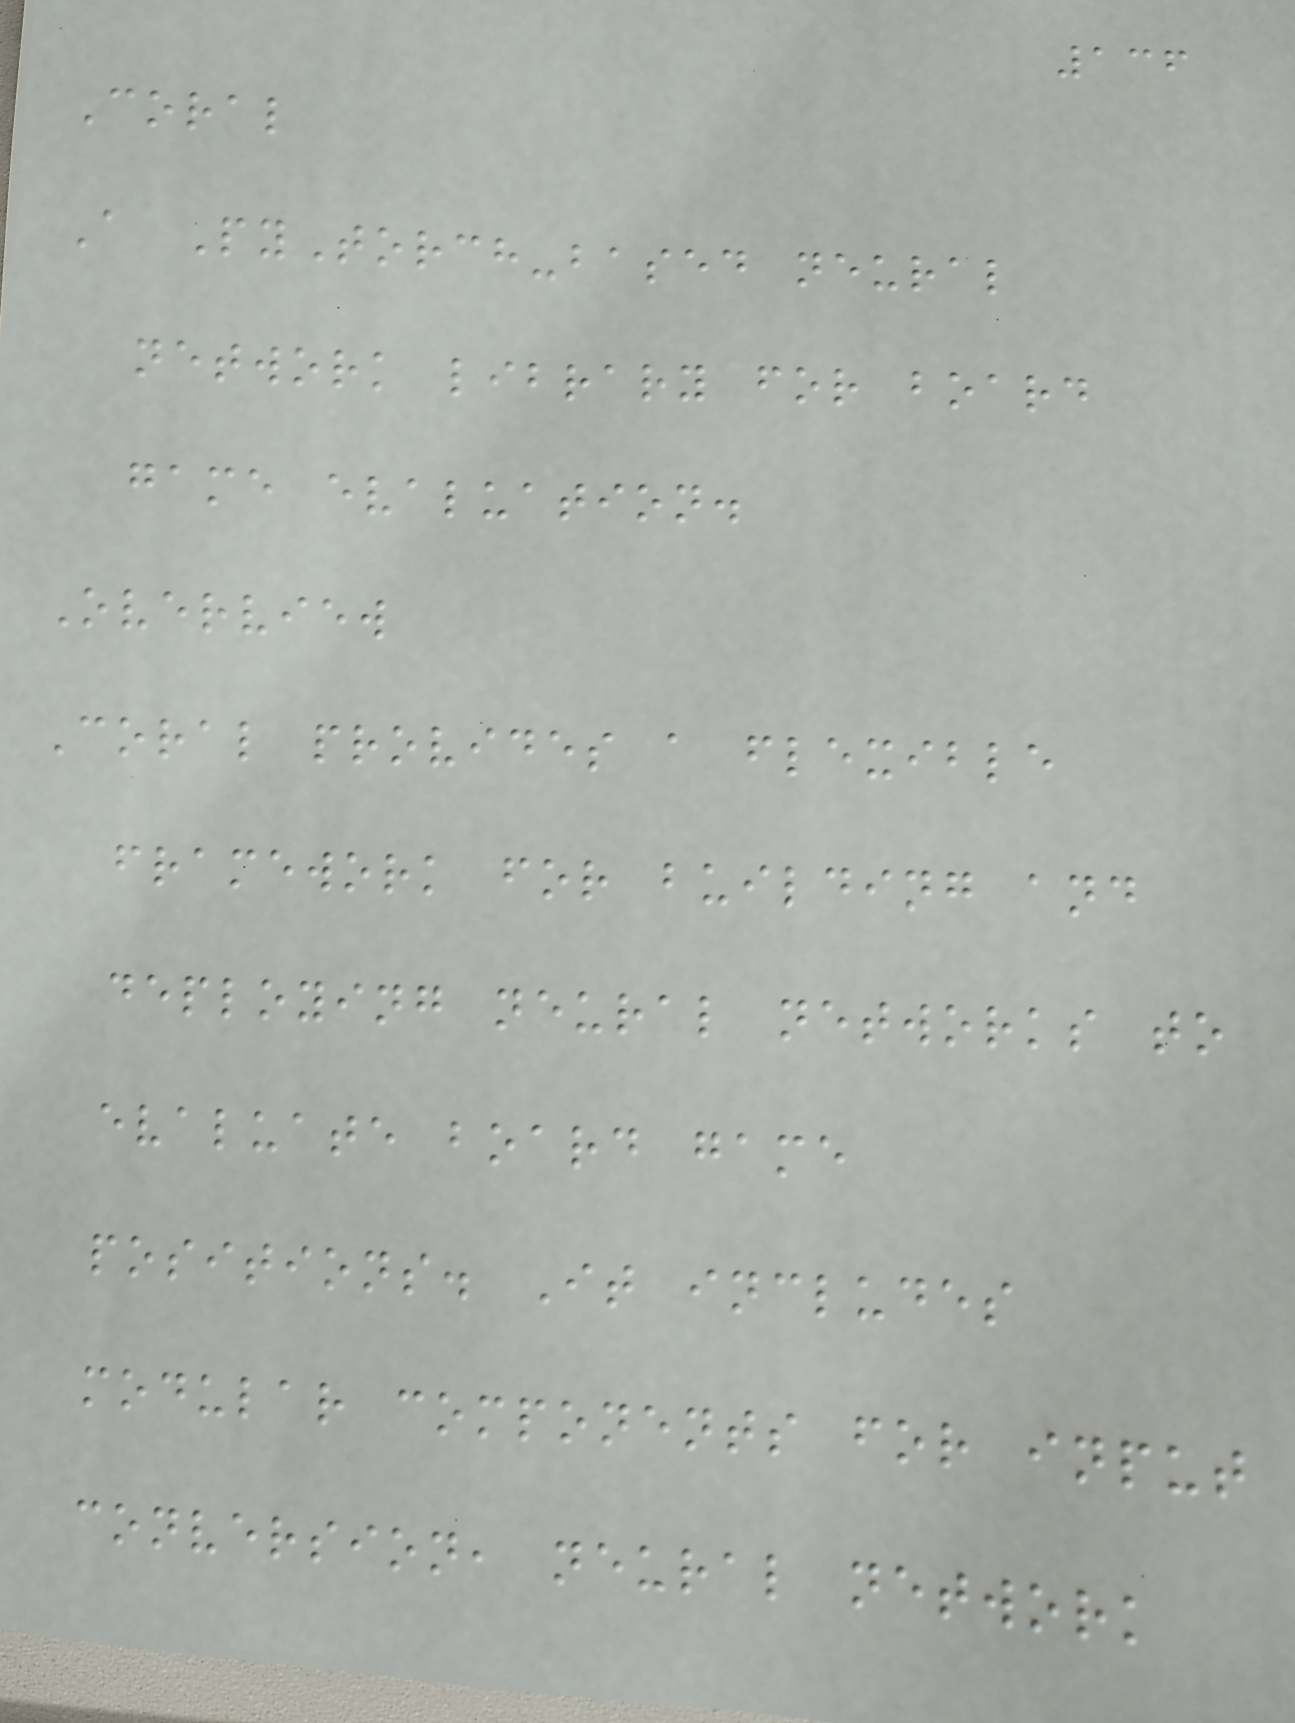136
Coral
A PyTorch-based neural
network library for board
game evaluation.
Overview
Coral provides a flexible
framework for building and
deploying neural networks to
evaluate board game
positions. It includes
modular components for input
conversion, neural network
